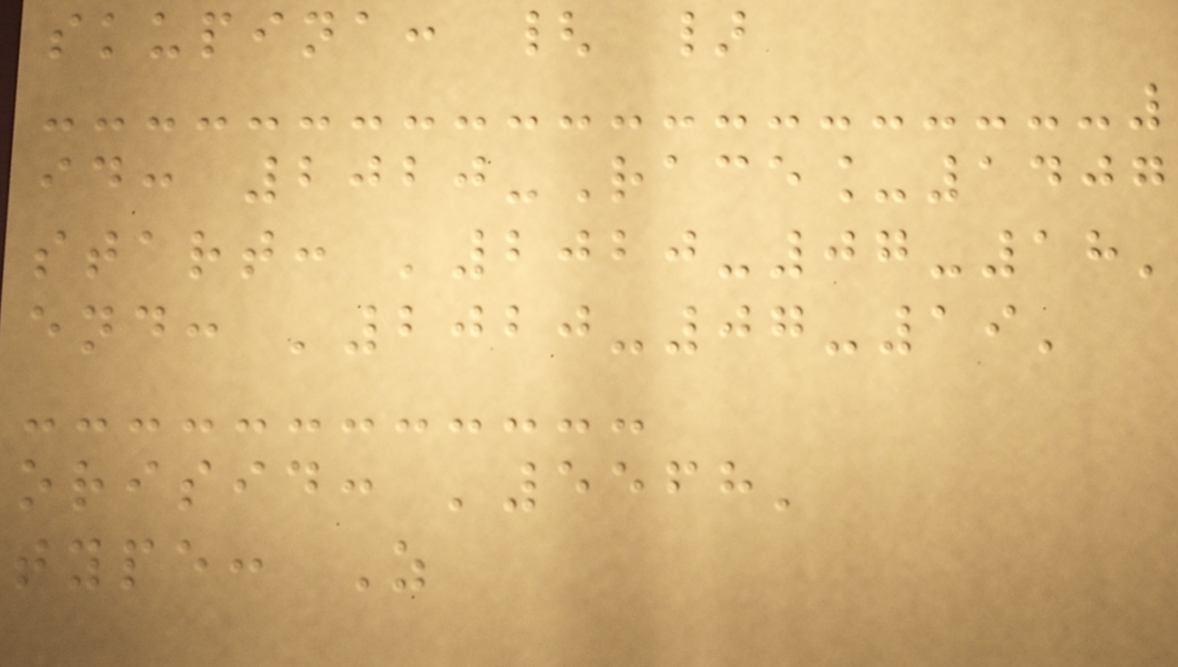skupina: { }
id: 2020-Race_1407
start: '2020-07-18'
end: '2020-07-19'
orisid: '5568'
type: Z
